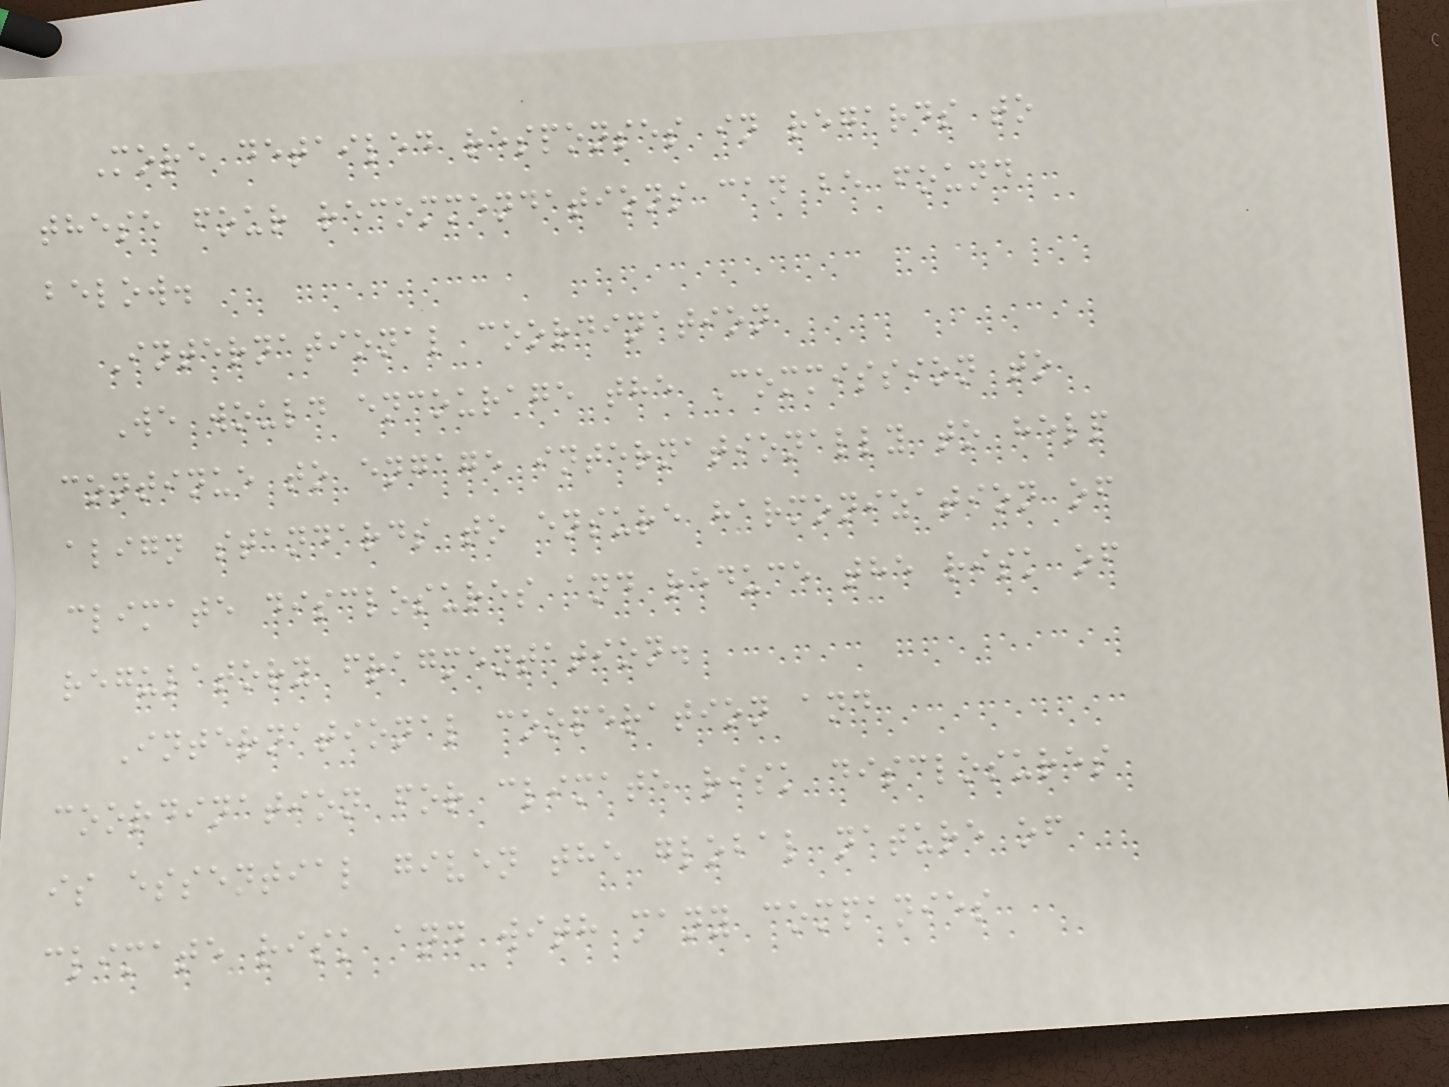More detailed responses in regards to
these four recommendations can be found
below.
International coordination
We would encourage the Commission to
continue to engage internationally to help
align standards to ensure harmonization of
climate disclosures and reduce the risk of
regulatory fragmentation.
International cooperation and
coordination for climate risk disclosures
is essential given the global nature of
climate risk and with many companies
